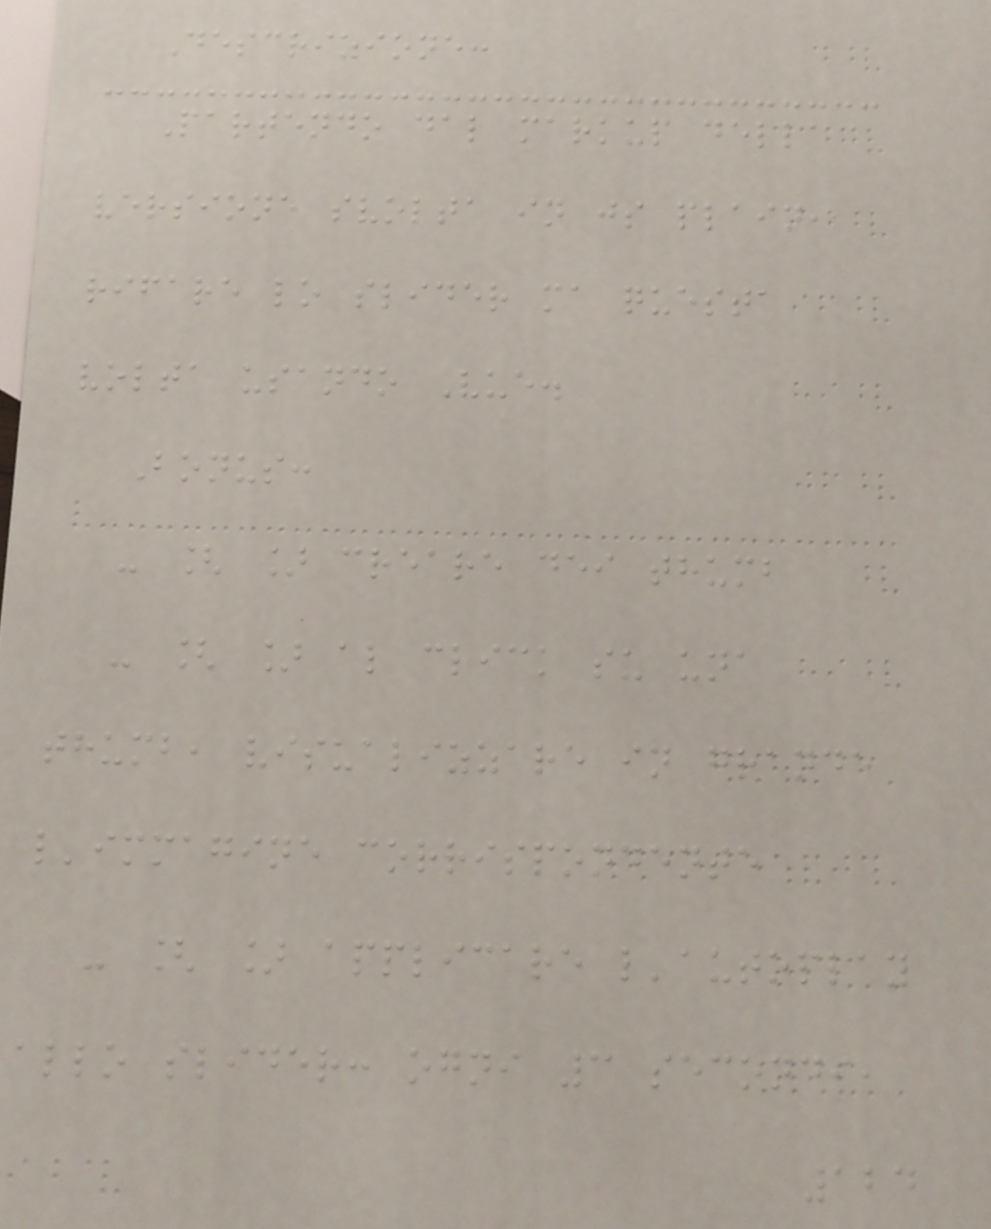Descrizione:
Partendo dal markup della
versione svolta in js plain,
rifare lo slider ma questa
volta usando Vue.
Bonus:
- [ ] creare dei thumb
- [ ] al click su una
thumb, visualizzare in grande
l'immagine corrispondente
- [ ] applicare l'autoplay
allo slider: ogni 3 secondi,
124
